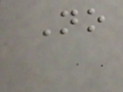No
